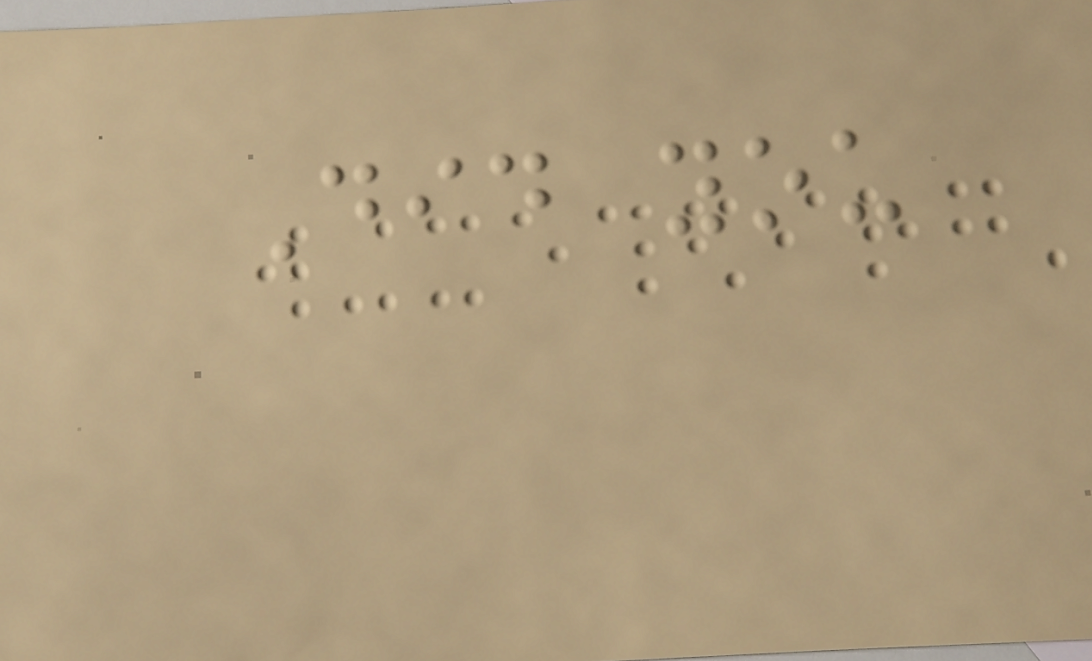Did you
